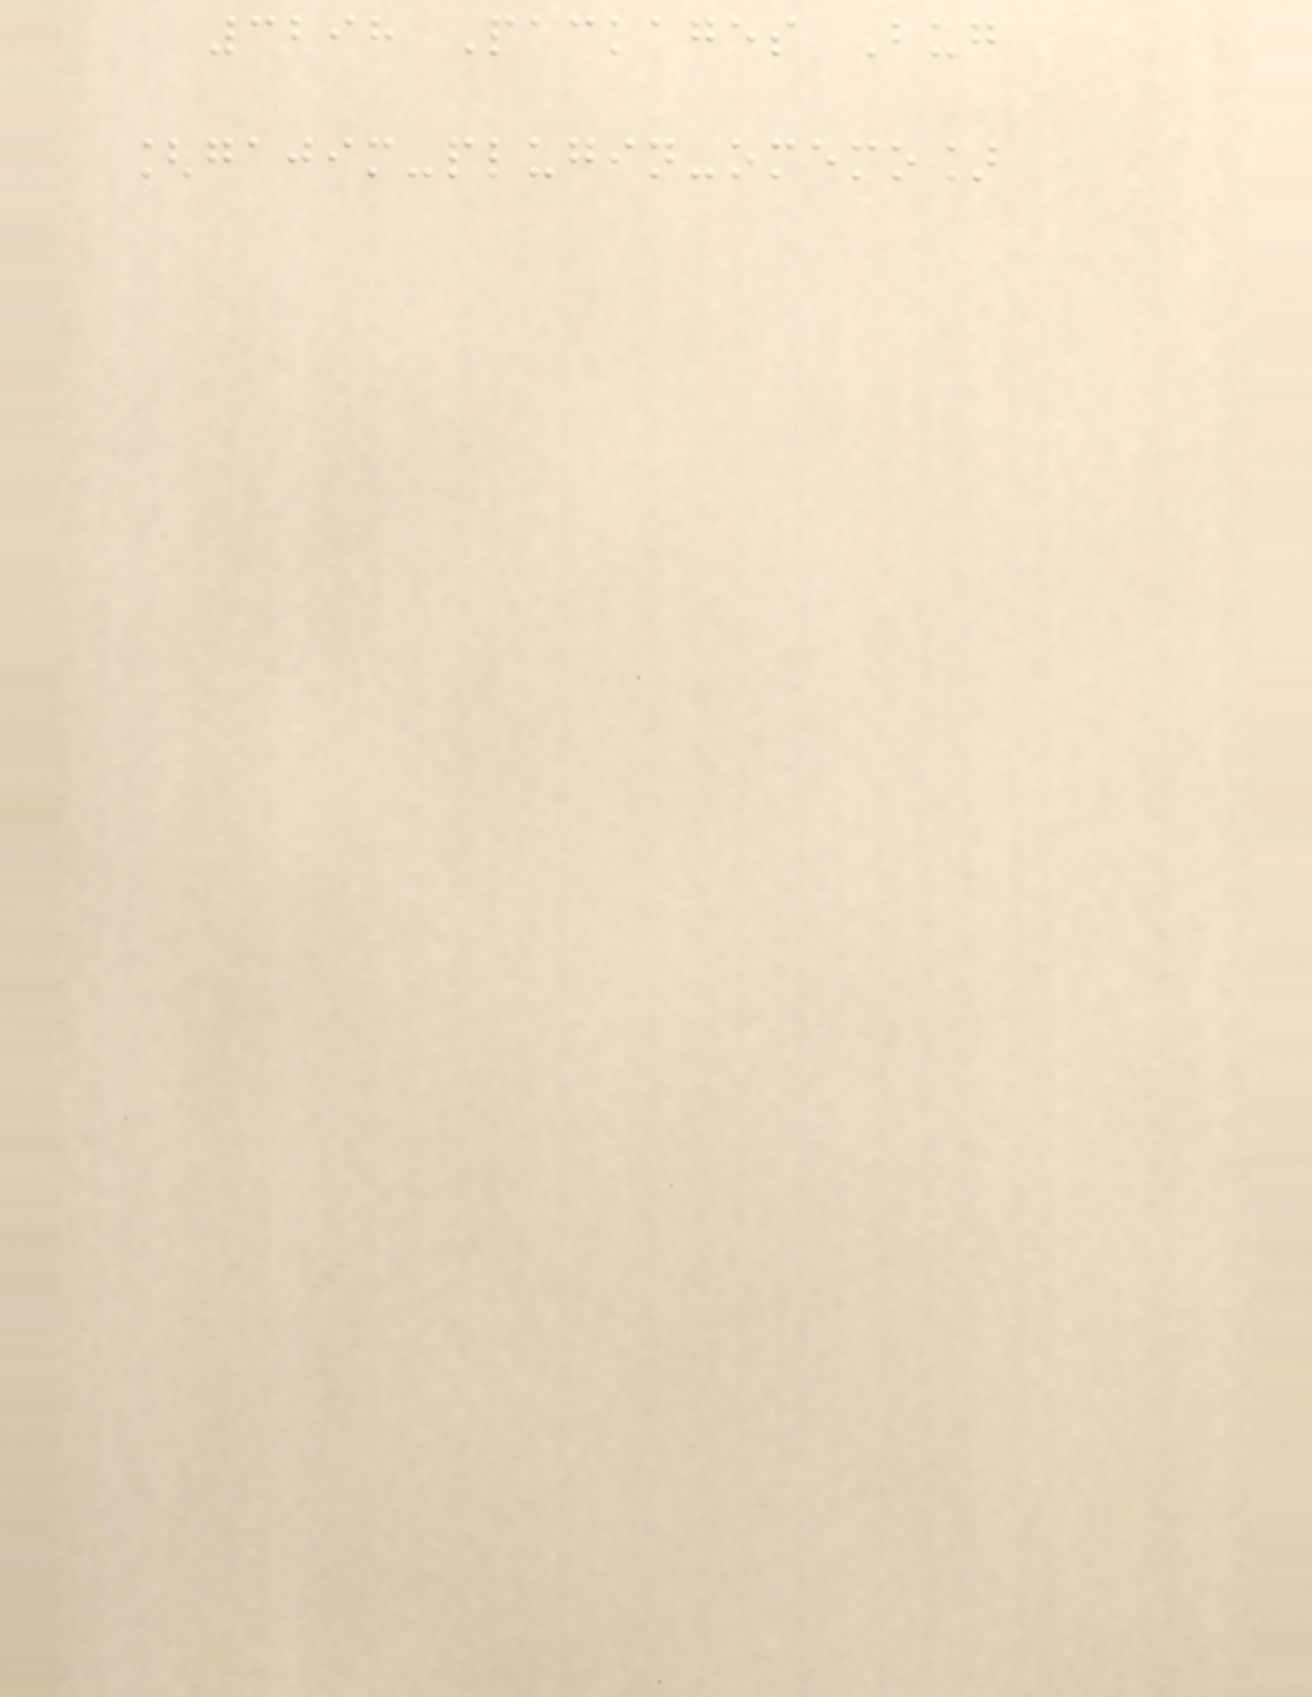3298 Packages Bug
[gajim-plugin-omemo]
